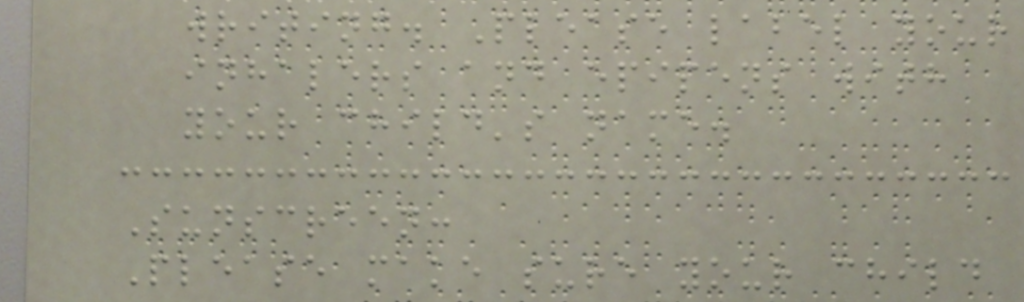writing. Please label your
inhalers and epipens with
your child's name.
Sunscreen:
Please make sure your child
